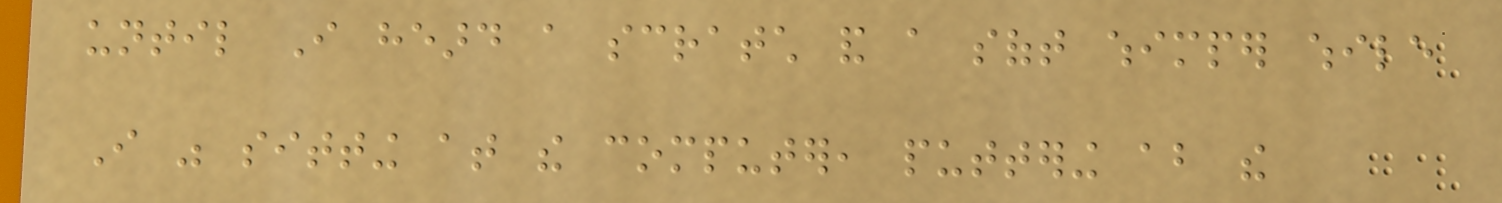until I heard a scratch and a soft whimper while
I was sitting at the computer, puttering about the
